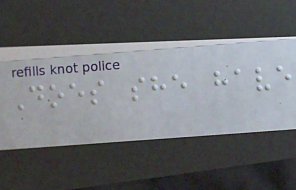Does she have
